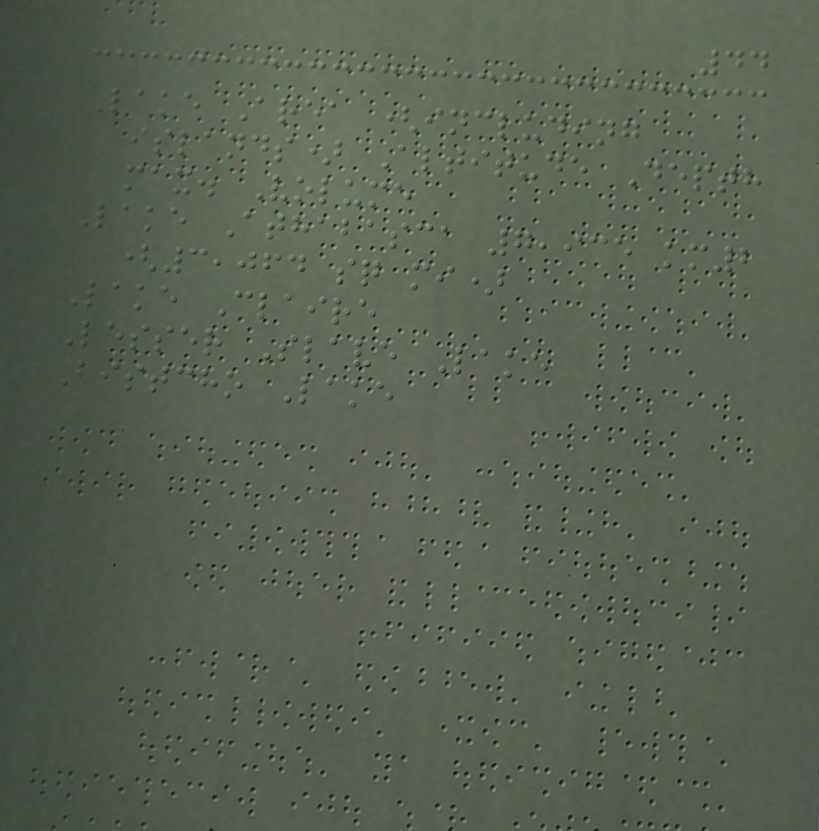44
Lake Area (including
islands) Altitude Depth
max. Volume
Lake Athabasca 7,935 km2
(3,064 sq mi)
Lake Claire
Lesser Slave Lake
Bistcho Lake
